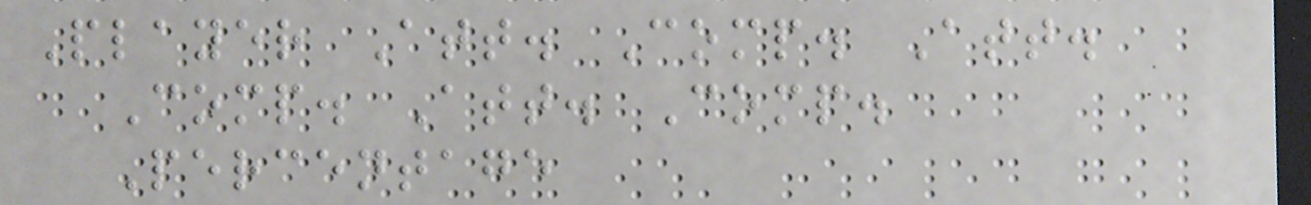Player Att. Comp. Att.
Comp. Att. Comp.
Percentage
